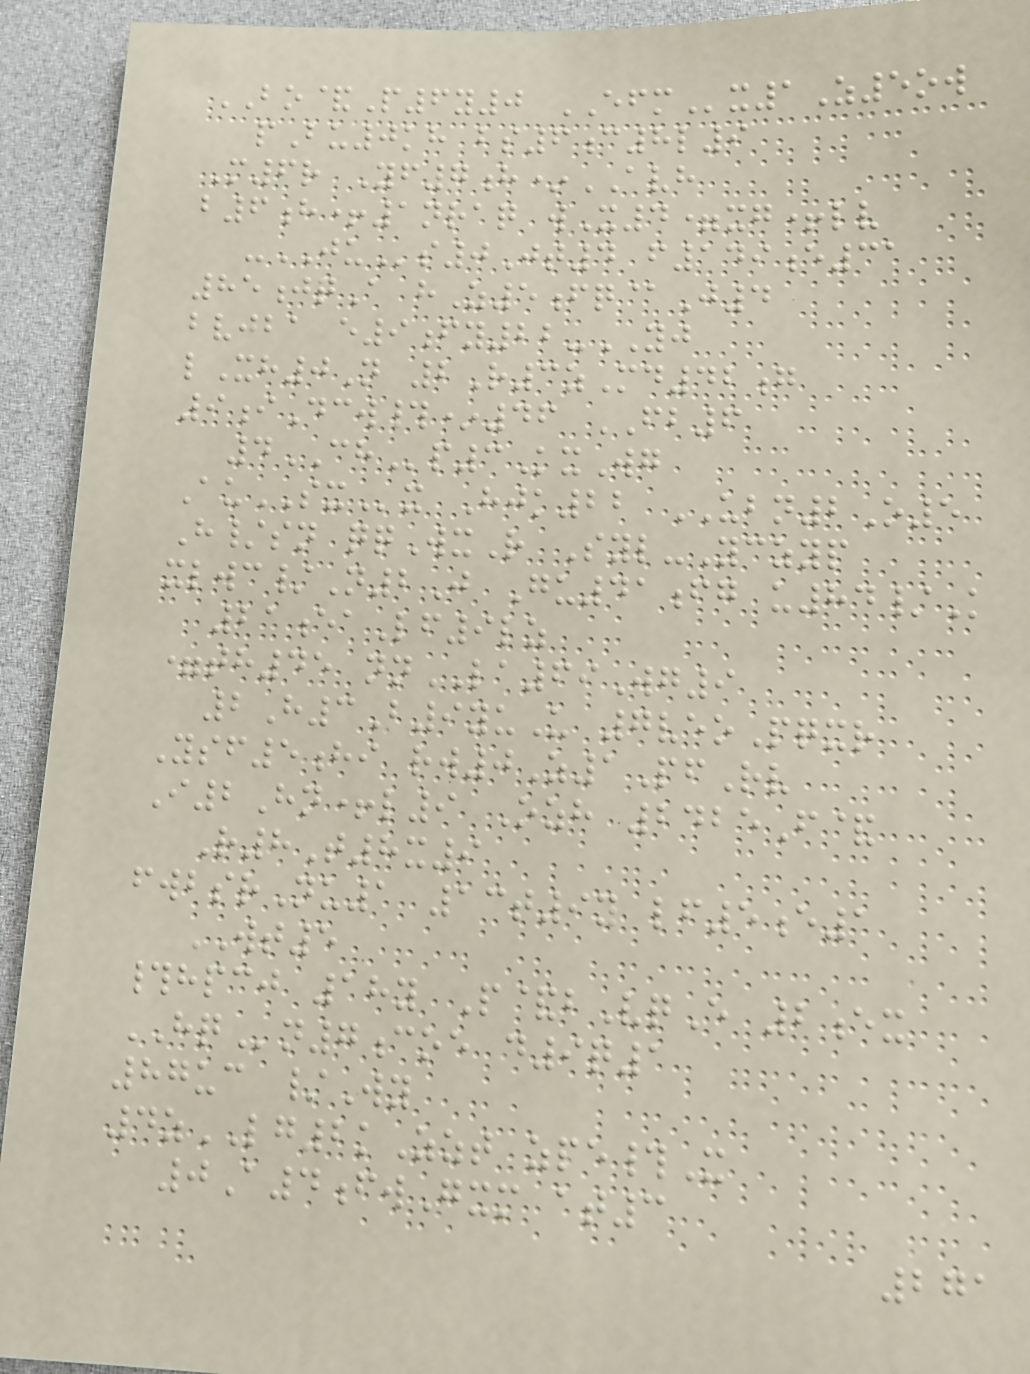BO&P6y0 EFMx1Z5ow
pBu0kh bs6c8l9
M6r Yf7h*AVH
b6h+1nraq wX4=xg+lv
-JUs0Jt4 f149e31
85jqA hZ5fq@J4
bvjba e9fy22-YJ
lXh0N 2R3zMd42g
9iDcw#*46 FB6
4CHp3KxWg
AuSXx Hjk22 UBN2O5
H/sn qqWxR Syl-Yczyp
xlwc/N2J Gu41fg u84/K
21eaLf9lz
=th45 nnLA69Wg9
2H3B9yuU 7veoPqxr
Ysf5hi rw0Z1PfRv
I2Hn+l9 Ozh 2425F&
R8T8x9
fwbsrNu1 13t9y lf5e1
WT5
#hpcj 18y P&bVqE 2ex
HQn7coe d9q1
87uc /Wy
4zLG2kZzt zpe#X
0A4fwGxm at3
271
